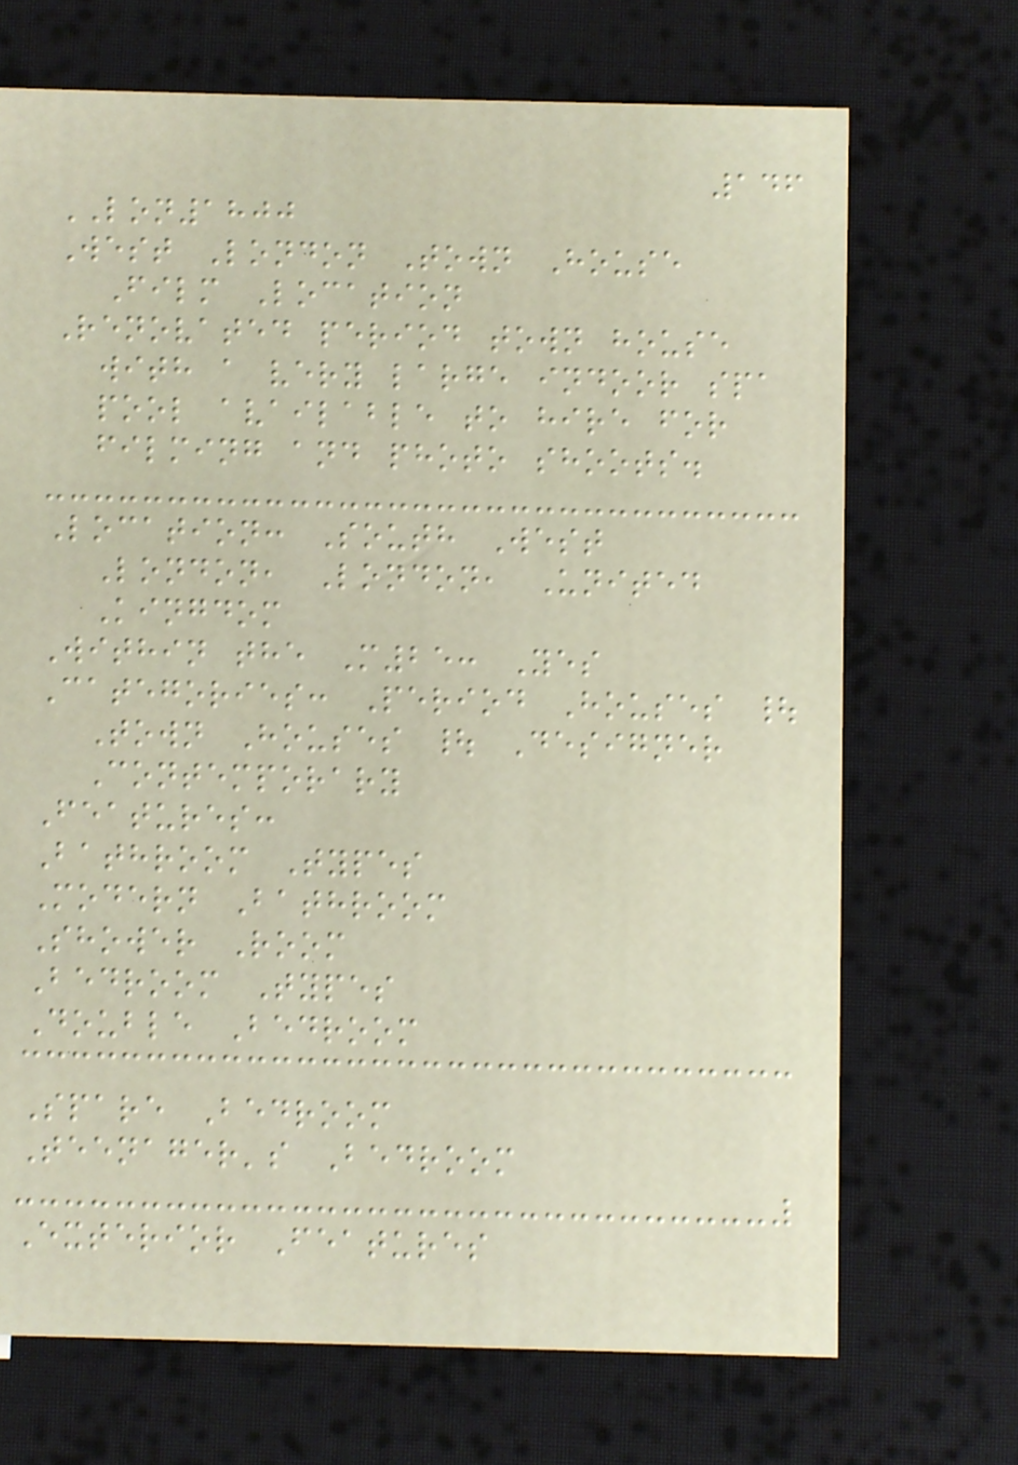146
LON1800
West London Town House
Film Location
Renovated period town house
with a very large indoor spa
pool available to hire for
filming and photo shoots.
Location: South West
London, London, United
Kingdom
Within the M25: Yes
Categories: Period Houses |
Town Houses | Designer
Contemporary
Features:
Bathroom Types
Modern Bathroom
Shower Room
Bedroom Types
Double Bedroom
Spare Bedroom
Teenager's Bedroom
Exterior Features
